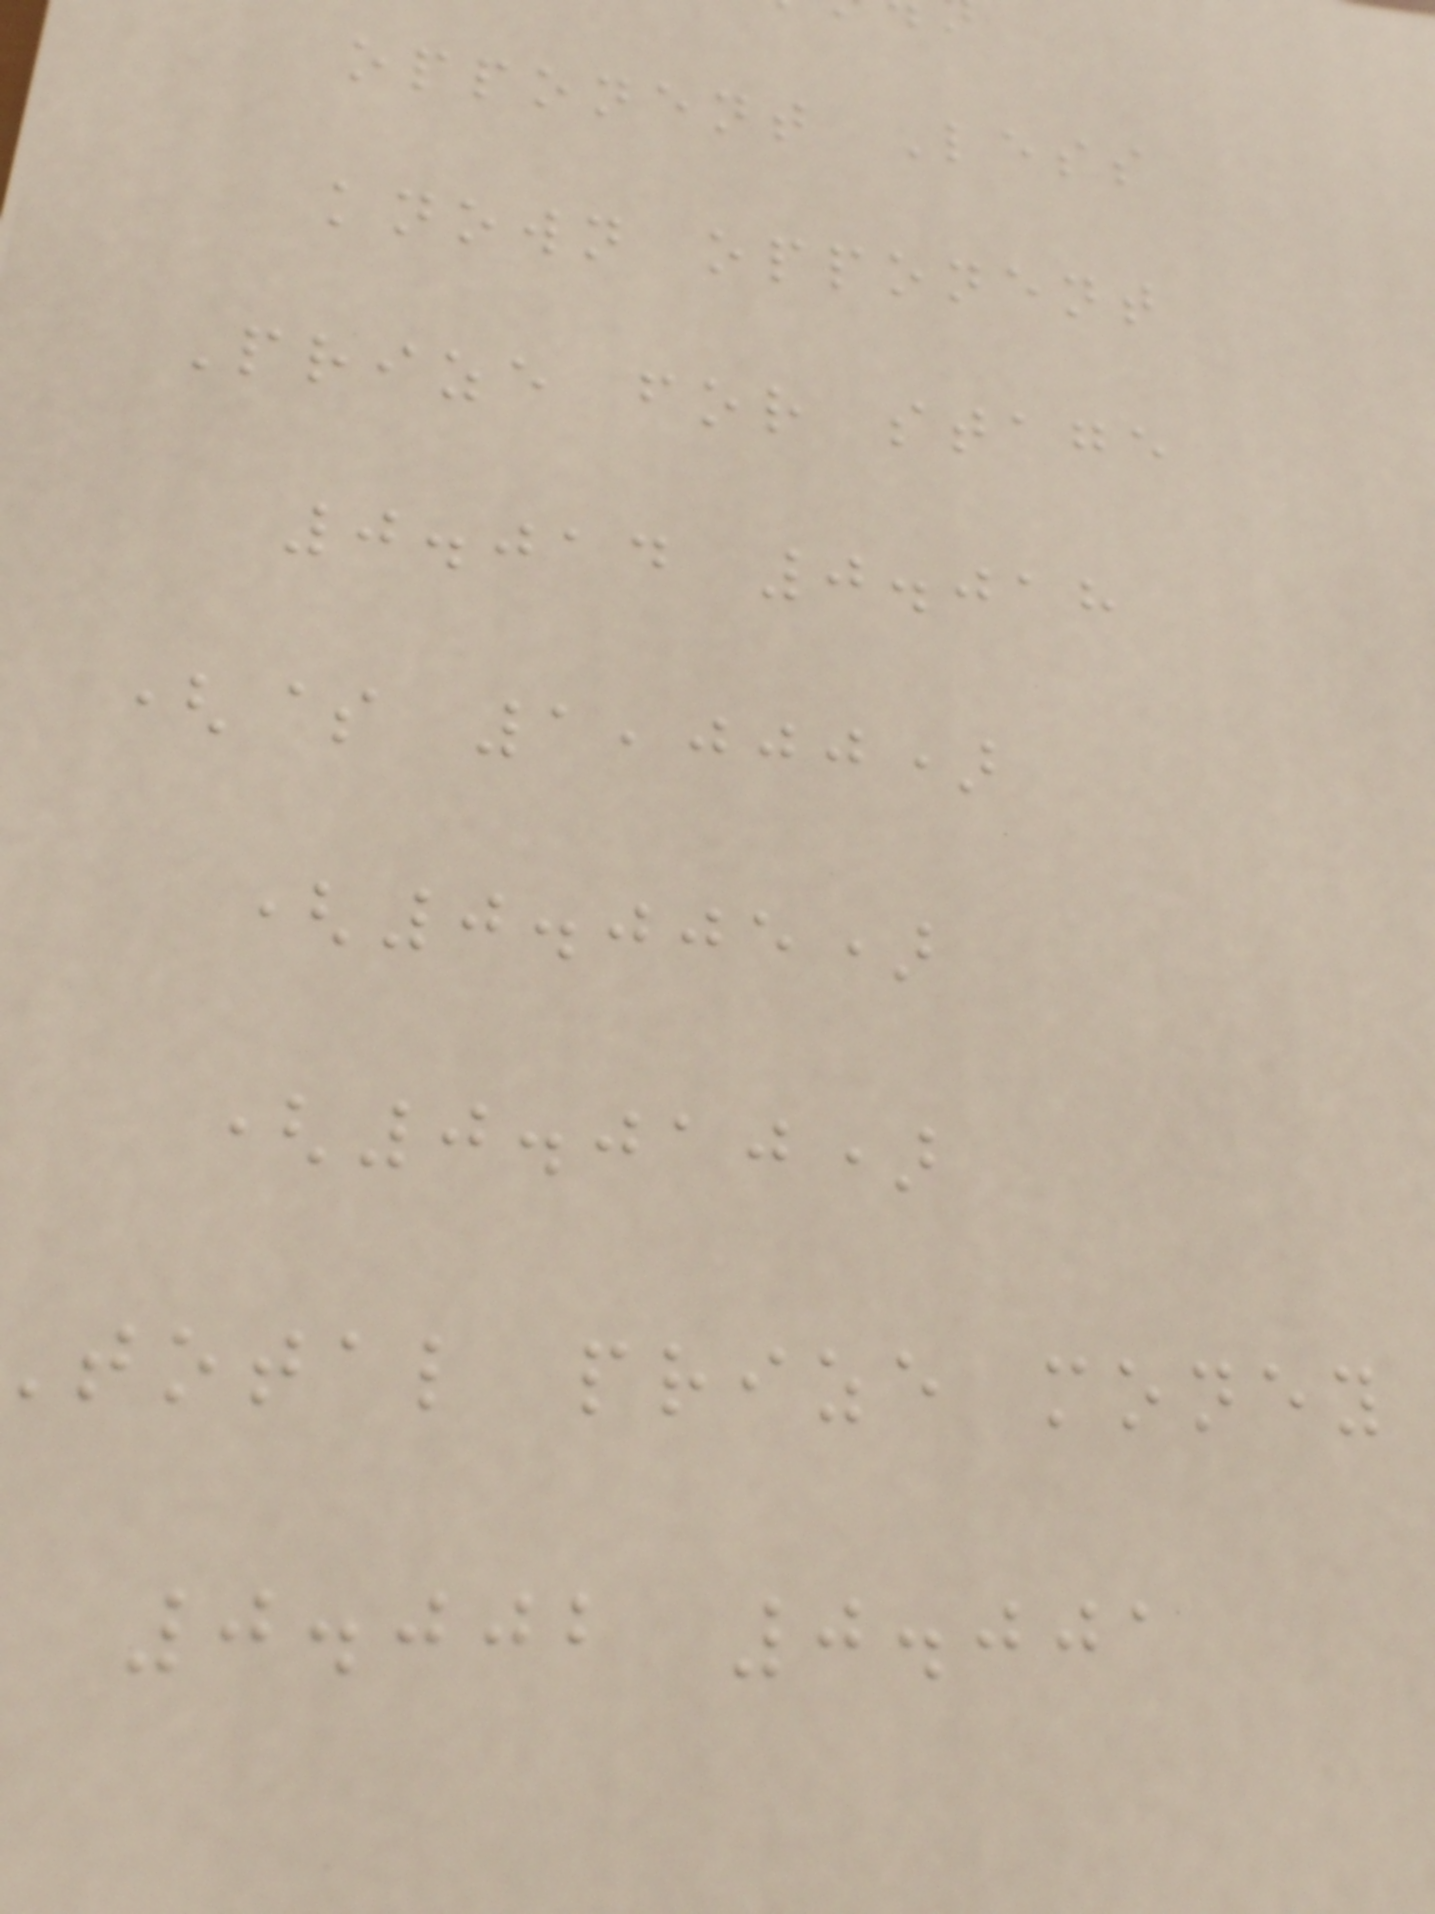opponent Less
known opponent
Prize for stage
0.014 0.018
($ 1,000)
(0.005)
(0.010)
total prize money
0.002 0.001
